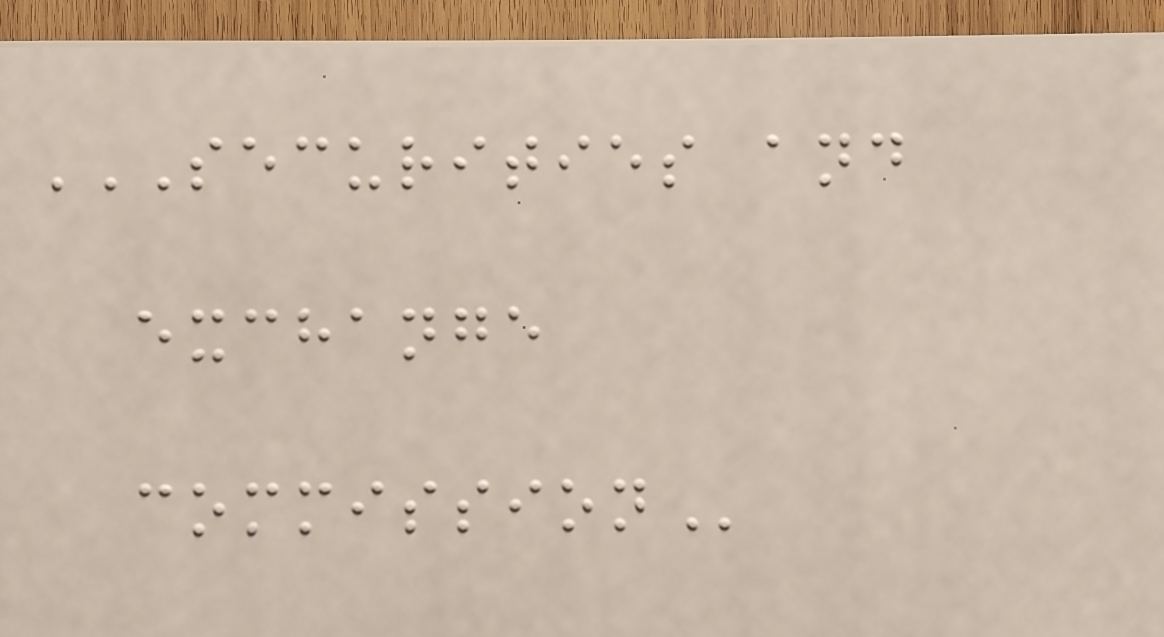SECURITIES AND
EXCHANGE
COMMISSION
